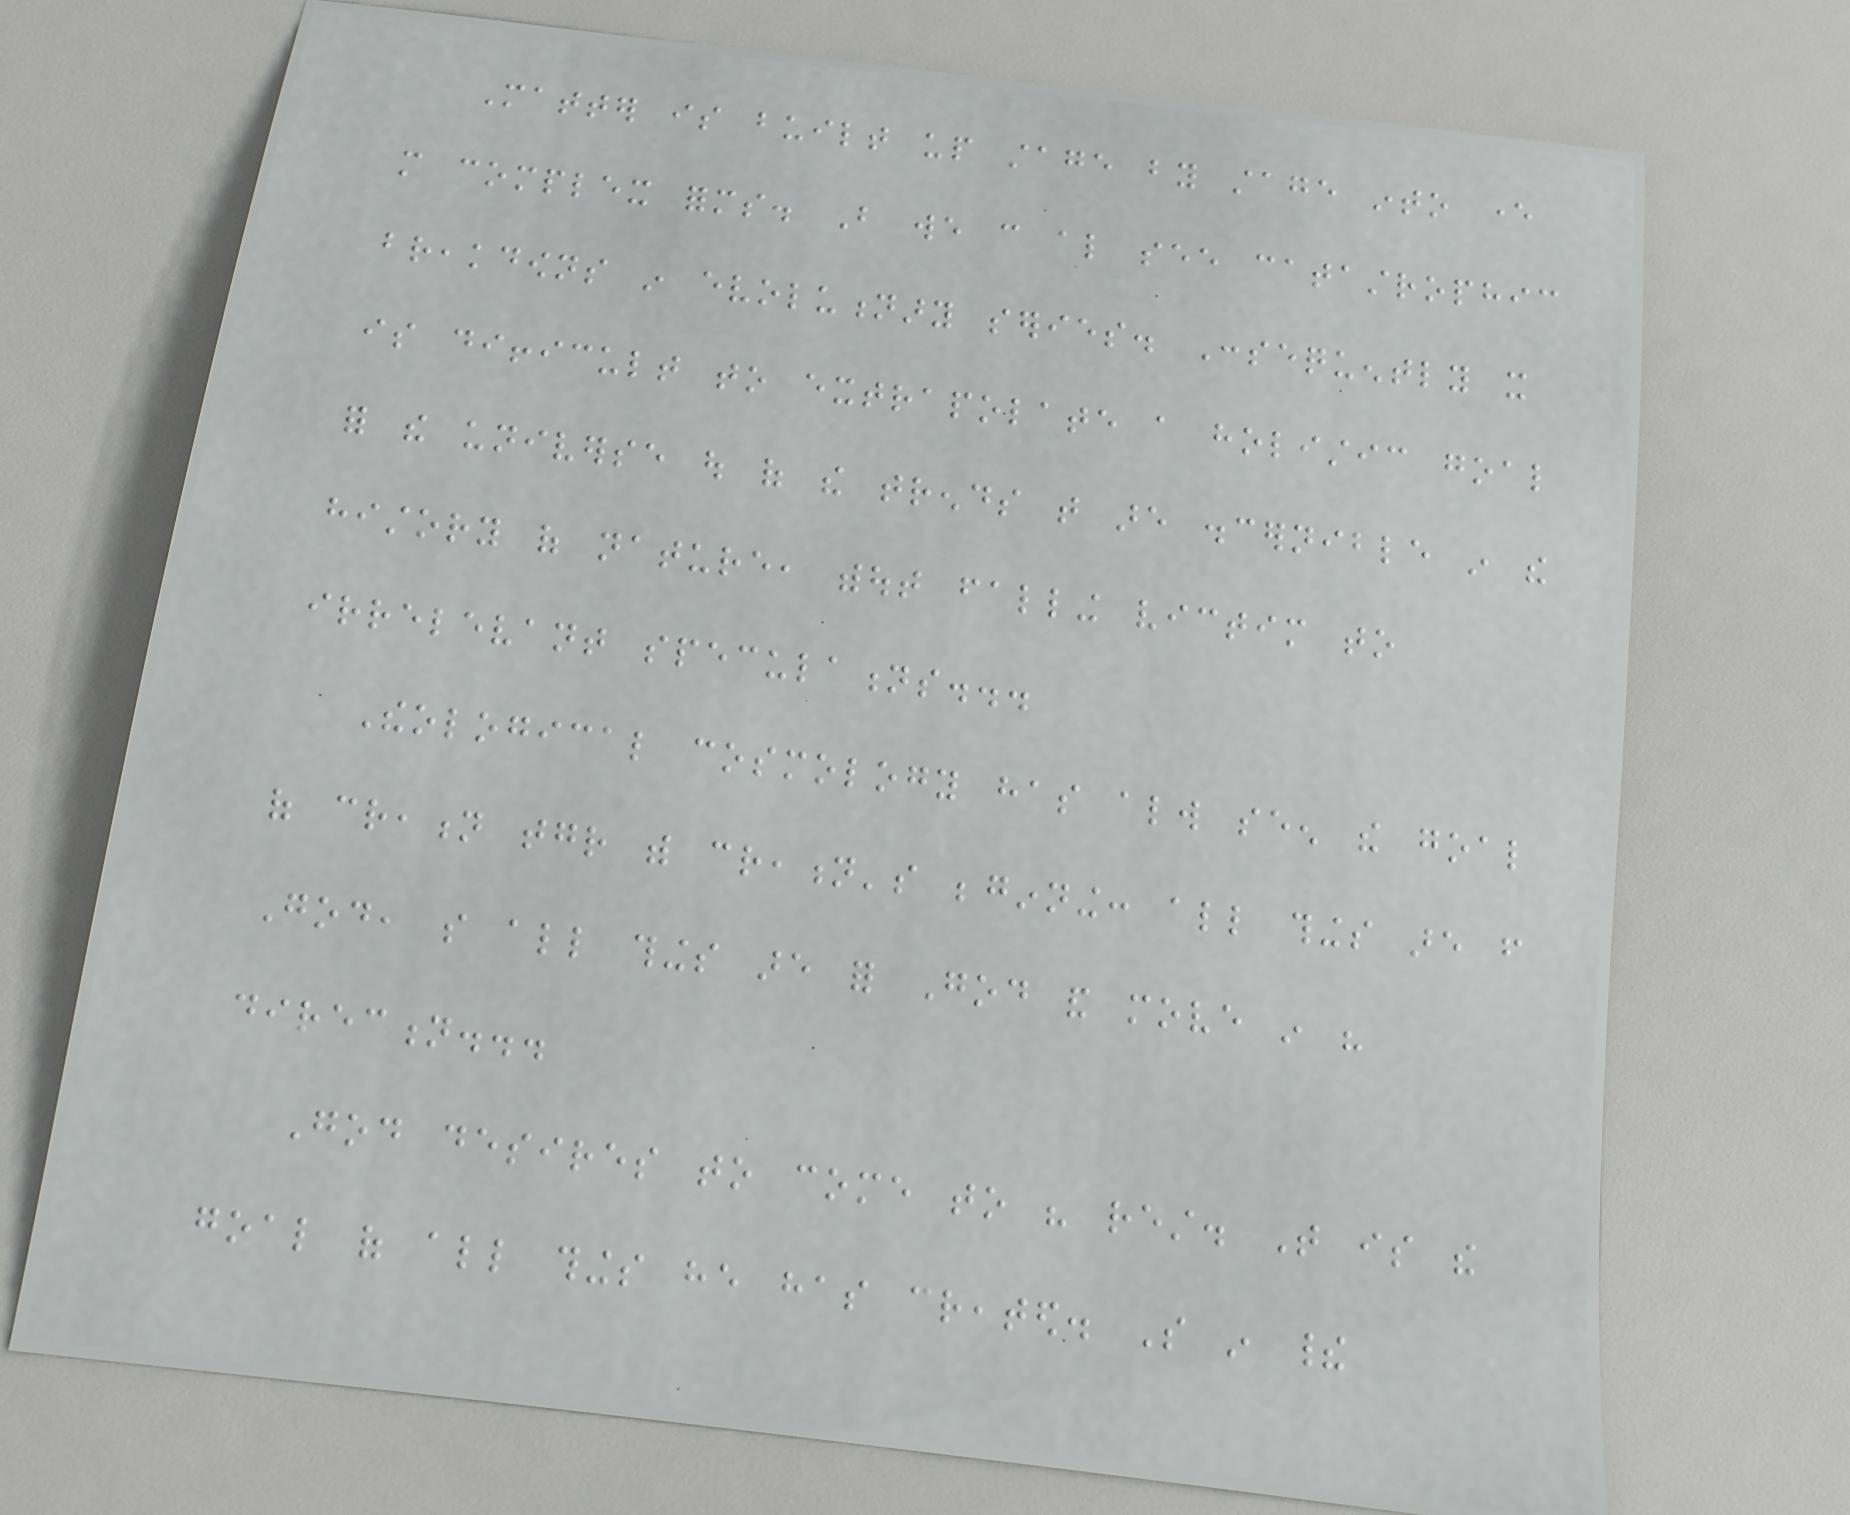Matter is built up stage by stage into ever
more complex forms. But we can also see catastrophic
breakdowns in evolutionary series. Consequently it
is difficult to extrapolate a holistic goal
for the universe out of the trends that are discernible in the
history of nature, without falling victim to
irrelevant speculations...
Theological cosmology has always seen the goal
of creation together with creation's beginning: all things are from
God, so all things are for God and move in his
direction...
God desires to come to his rest. That is the
goal of all things he has created. So in their
